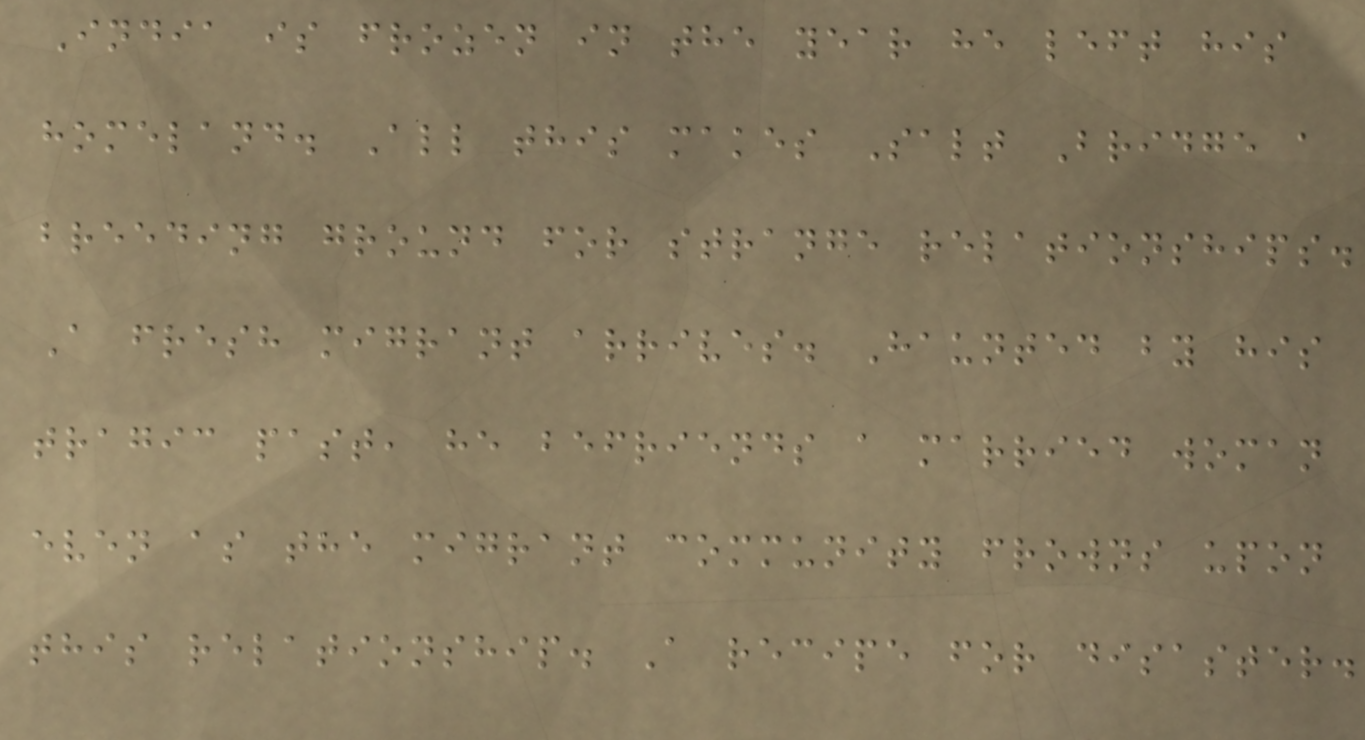India is frozen in the year he left his
homeland. All this makes Salt Bridge a
breeding ground for strange relationships.
A fresh migrant arrives. Haunted by his
tragic past, he befriends a married woman
even as the migrant community frowns upon
this relationship. A recipe for disaster.
